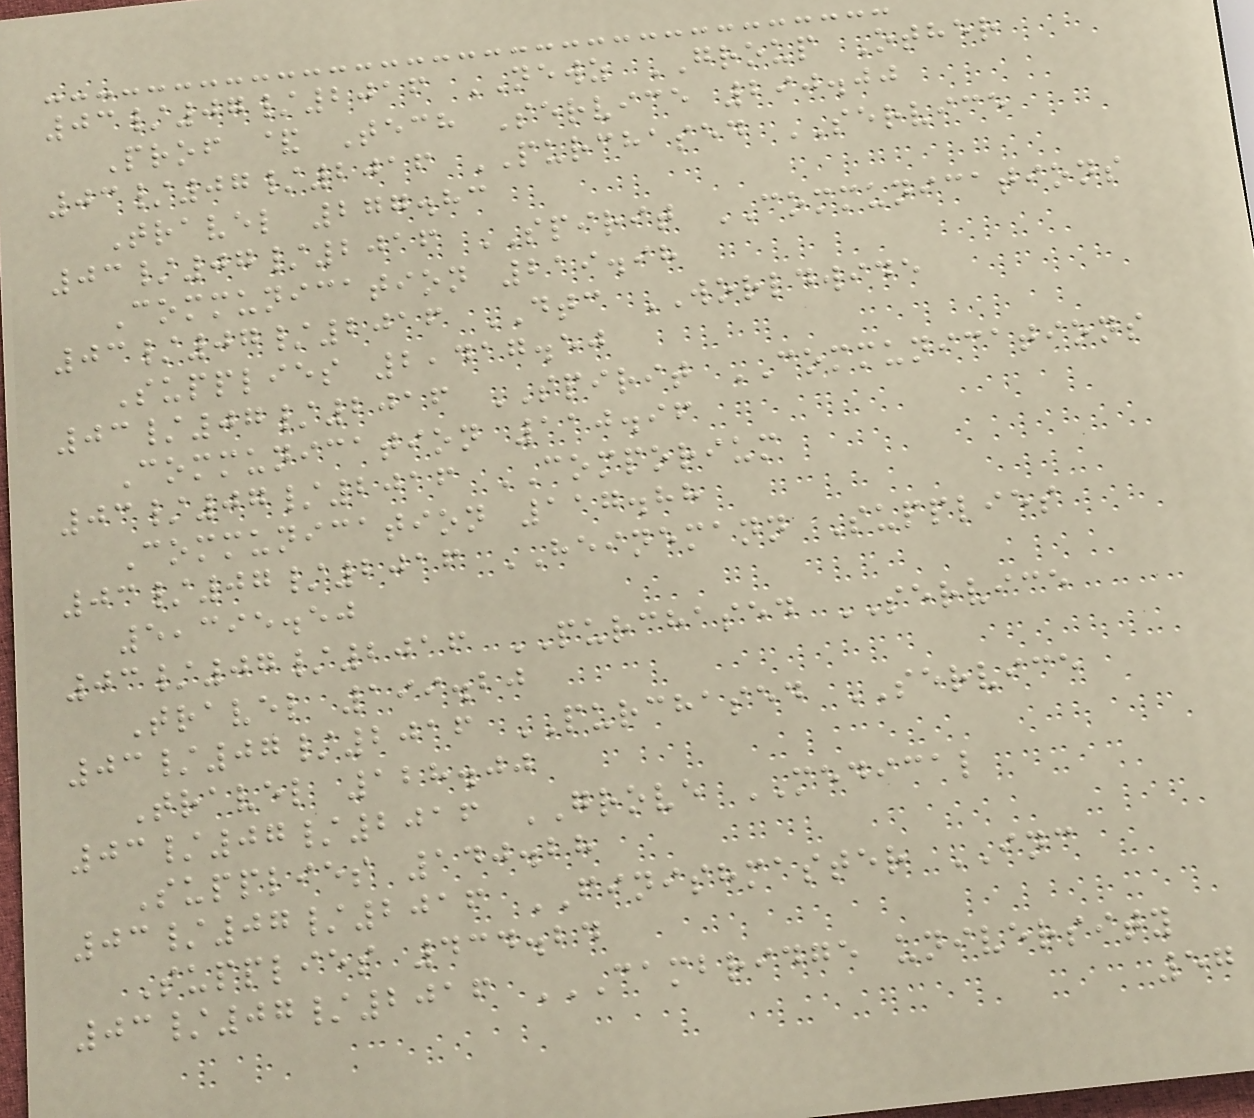03/07/2016 NEWZ GROUP Other
Prof & Tech Service 290.00
03/07/2016 PURCHASED SERVICE
Travel 277.83
03/07/2016 SPIRIT COMMUNICATIONS
Communication 219.98
03/07/2016 DTC WORLDWIDE
Supplies 2,417.50
03/07/2016 SPIRIT COMMUNICATIONS
Communication 110.96
03/07/2016 COMPORIUM
Communication 117.88
03/07/2016 HEINEMANN Supplies
5,395.50
03/07/2016 PURCHASED SERVICE
Travel 199.20
03/07/2016 PURCHASED SERVICE
Travel 128.00
03/07/2016 GROVE MEDICAL
Supplies 140.28
03/07/2016 FINISHMASTER INC
Supplies 434.24
03/07/2016 CAMBRIDGE UNIVERSITY
57
